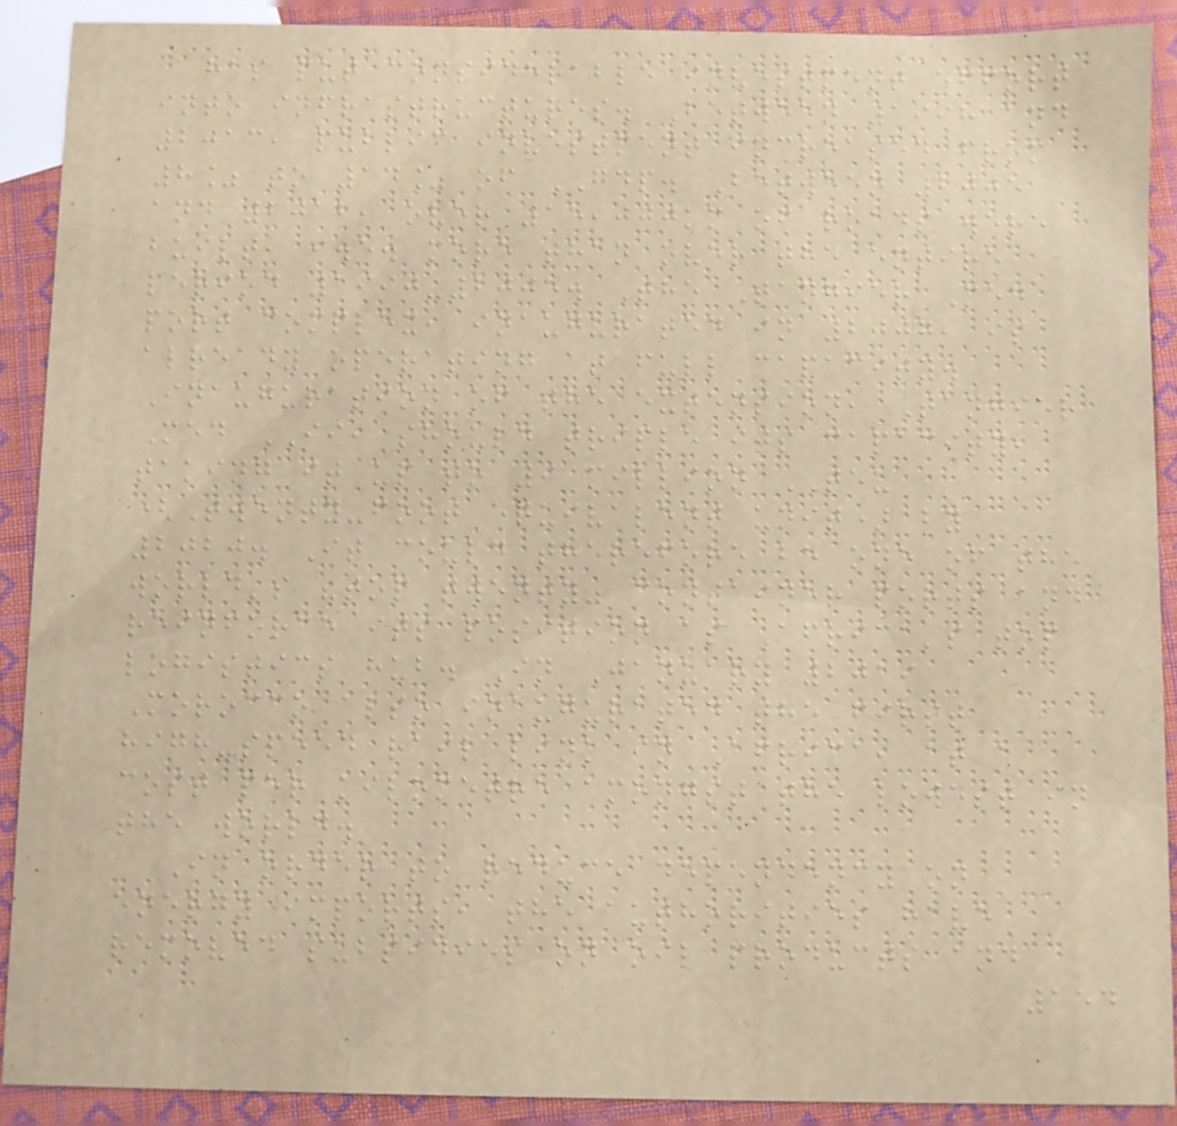has put considerable investment effort
into infrastructures. Between 1998 and
2013, public investment increased from
8% to 14% of GDP. Between 2005
and 2012, over 15,000km of roads were
built, i.e. more than over the entire
period 1990-2005. The Tangier Med
port complex, inaugurated in 2007, is
already operating at full capacity.
Inauguration of the extension, Tangier
Med II, should triple its capacity,
taking it up to 9 million TEU
(Twenty-foot equivalent unit) by
2020. It could therefore be one of the
world's "top twenty" container ports and
reinforce its position as Africa's top
logistics hub. In January 2019
Morocco also inaugurated the first
high-speed rail link in Africa, at a
cost per kilometre amongst the lowest in
the world.
In order to reduce dependency on
energy imports, the authorities have
removed subsidies on oil products and
154
